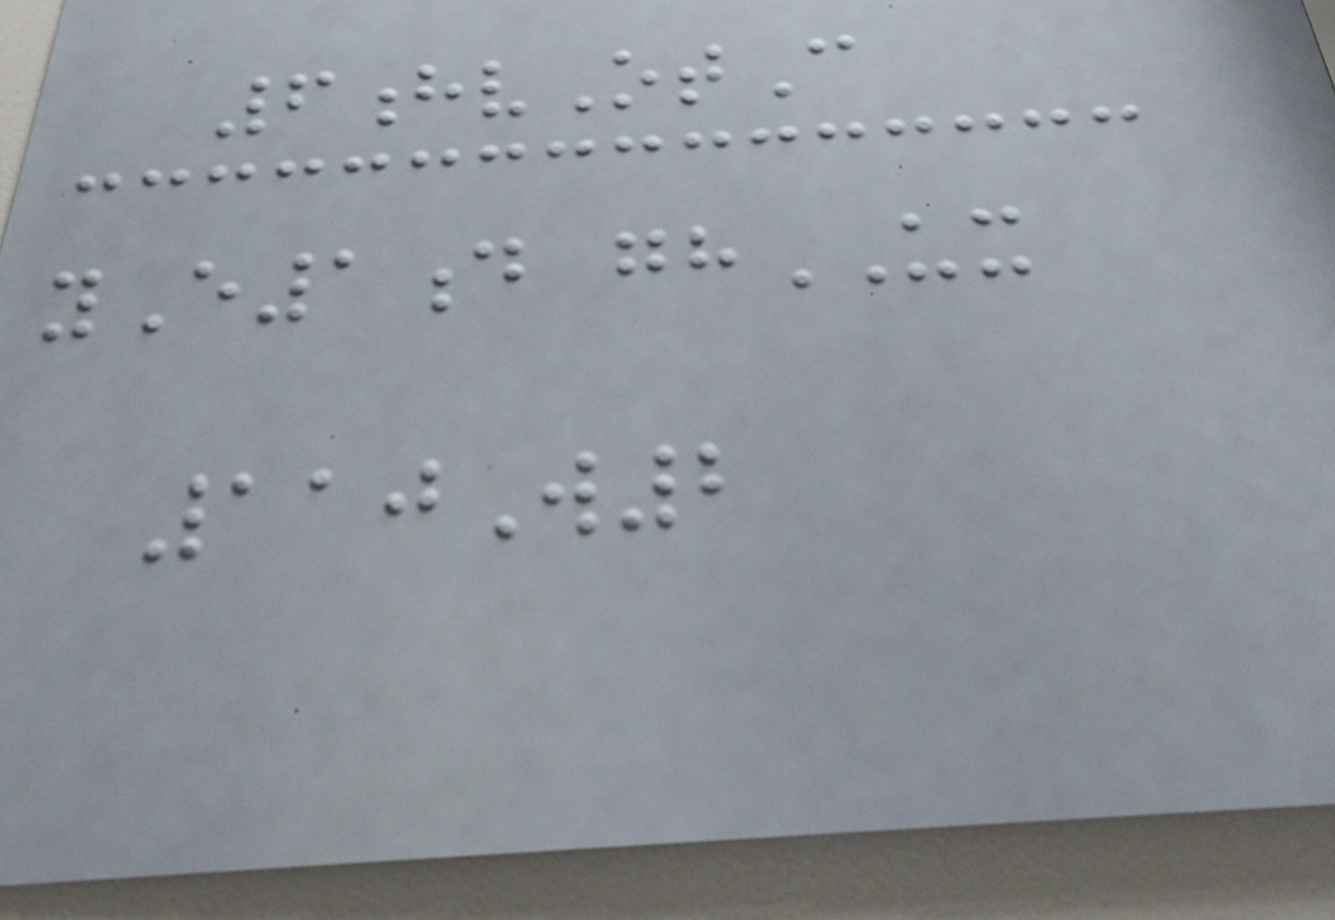6hvOtC
yE1d ghUX
110W2
